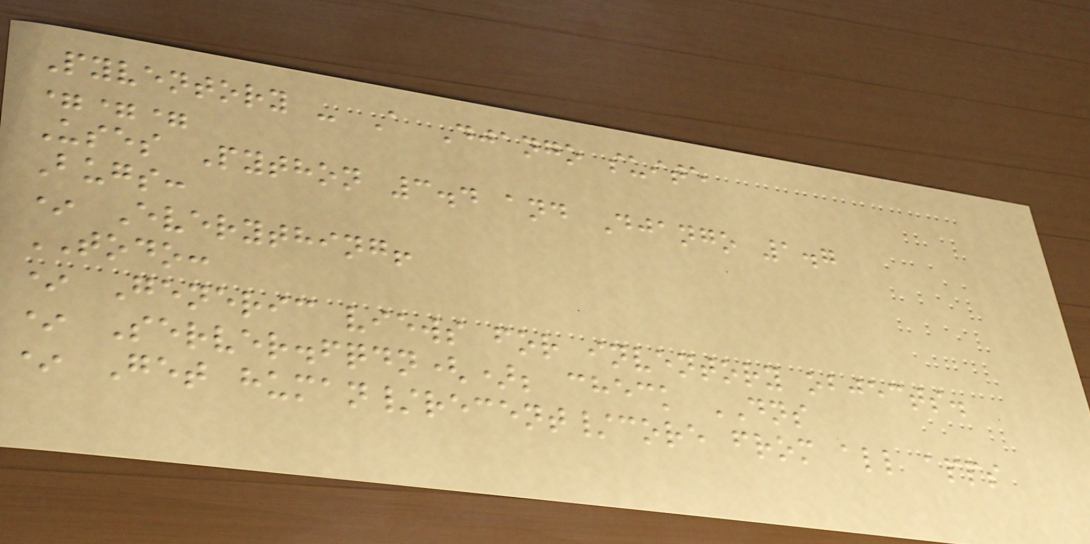Pyventory - A Django suite
===
Uses Python 3.4 and Django 1.7
Bugs:
* Everything!
TODO:
* Generic views for inventory objects.
* Server.fqdn(); check DNS
* Get human/recent/core from all apps
